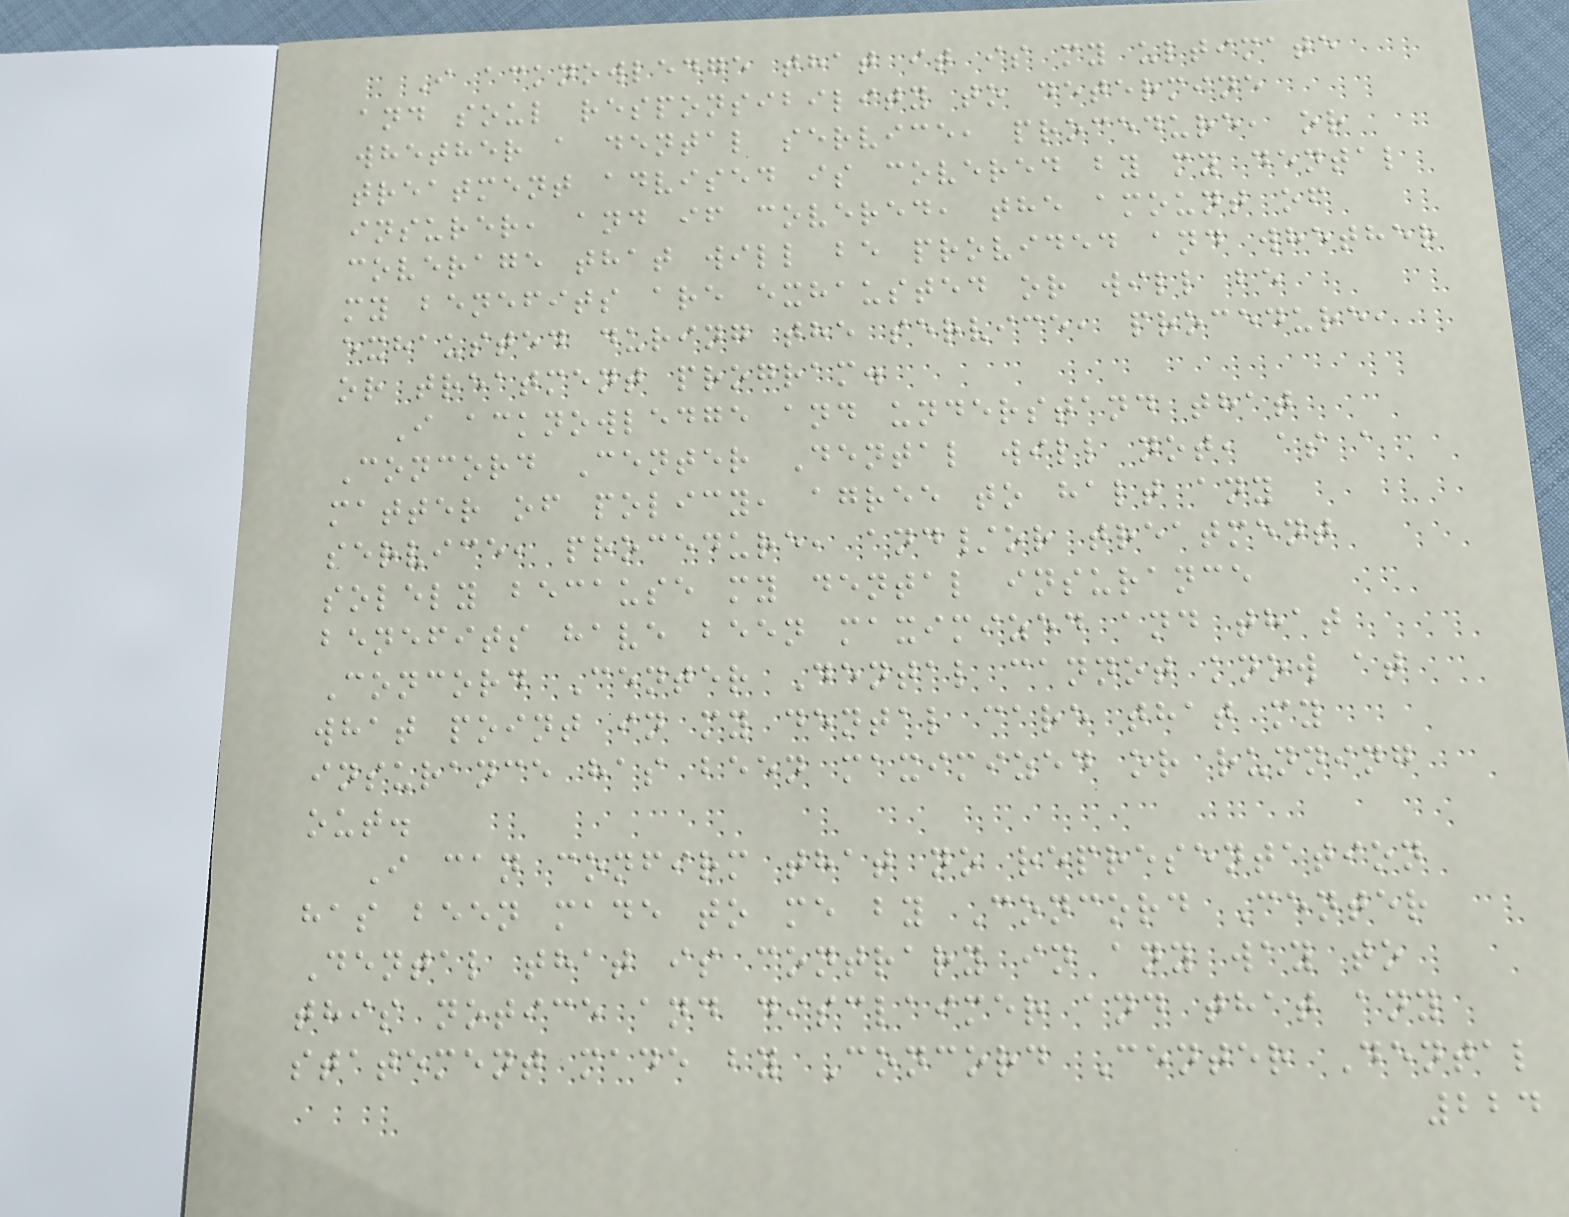I acknowledge that it is my ultimate
and soul responsibility to determine
whether a dental service, procedure, or
treatment advised is covered by my dental
insurer, and if covered, the amount of
coverage that will be provided and whether
my benefits are exhausted or will be
exhausted during the service, procedure,
or treatment program.
I acknowledge and understand that
Concord Center Dental will not, as a
matter of policy, agree to halt any
service, procedure, and/or treatment
solely because my dental insurance
benefits have been maximized and that
Concord Center Dental cannot know at
what point in my dental care that my
insurance has been maximized or running
out.
I can confirm that no representation
has been made to me by Concord Center
Dental that is contrary in any way to
this notice and disclaimer and that any
statement made by Concord Center Dental
224
